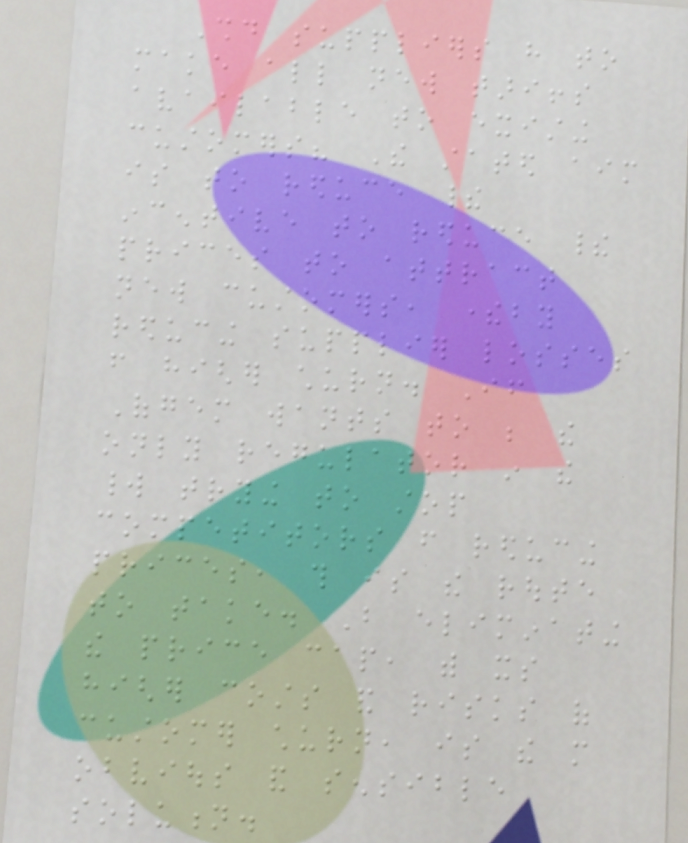Should suppliers have to
make all new tariffs
available to existing
customers? The stated aim
is to reduce their
incentive to reduce their
prices to attract
new customers, thereby
reducing supplier losses
from higher churn. If
Ofgem wants to be the
only regulator in the
world trying to stop
competitors from reducing
prices, this is the route
to take. But eliminating
the price cap, with its
higher costs and risks of
customer churn, is the more
obvious and sensible
solution.
